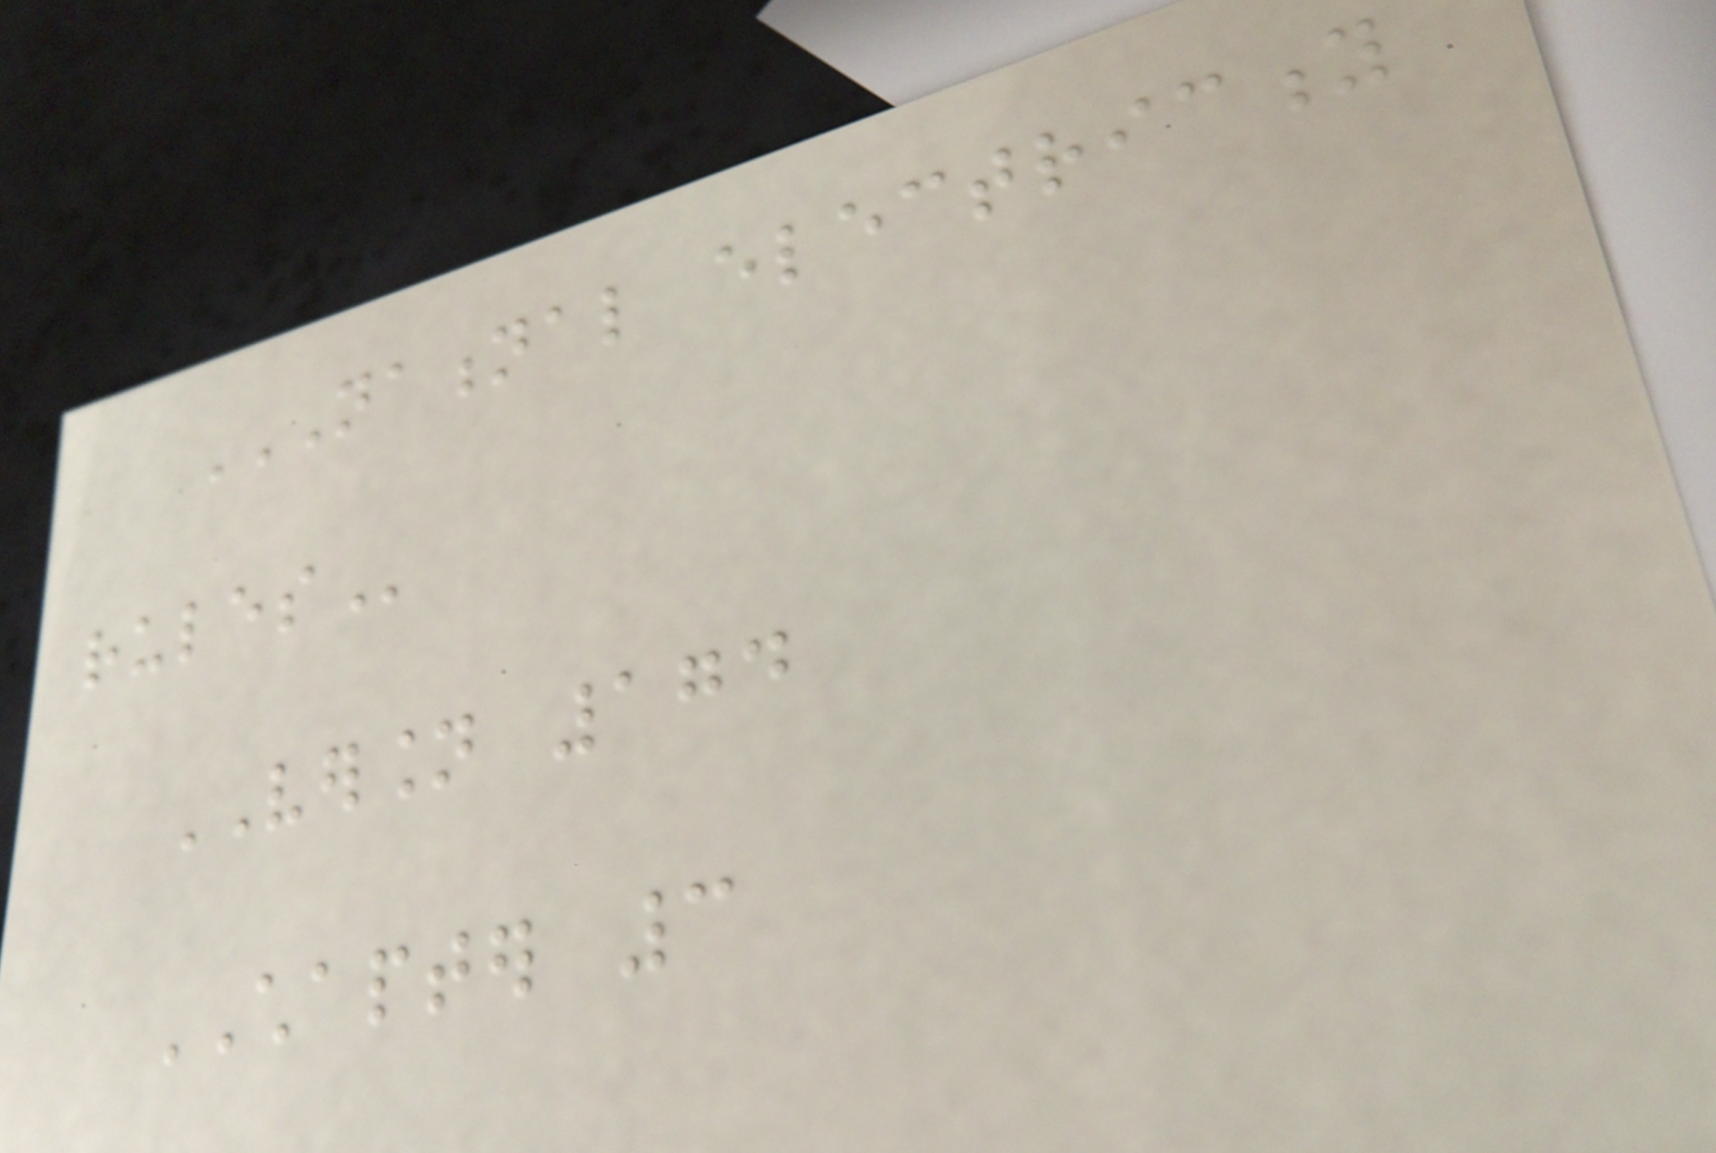NATIONAL ELECTRICITY
RULES
VERSION 174
CHAPTER 3
